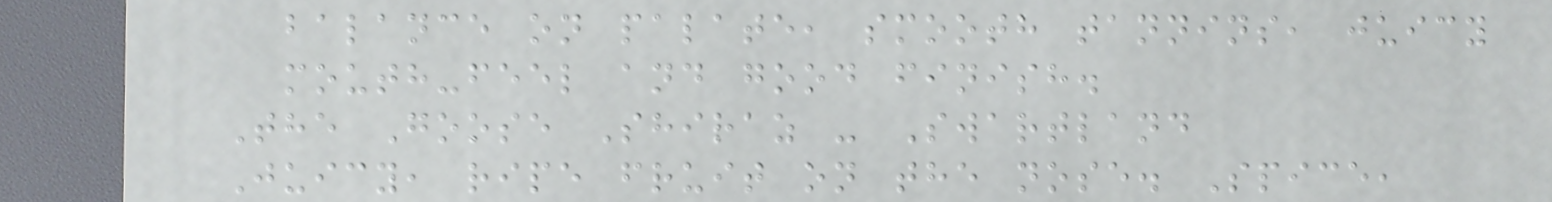balance on palate, smooth tannins, juicy
mouth-feel and good finish.
The Goose Shiraz - Swartland
Juicy, ripe fruit on the nose. Spice,
